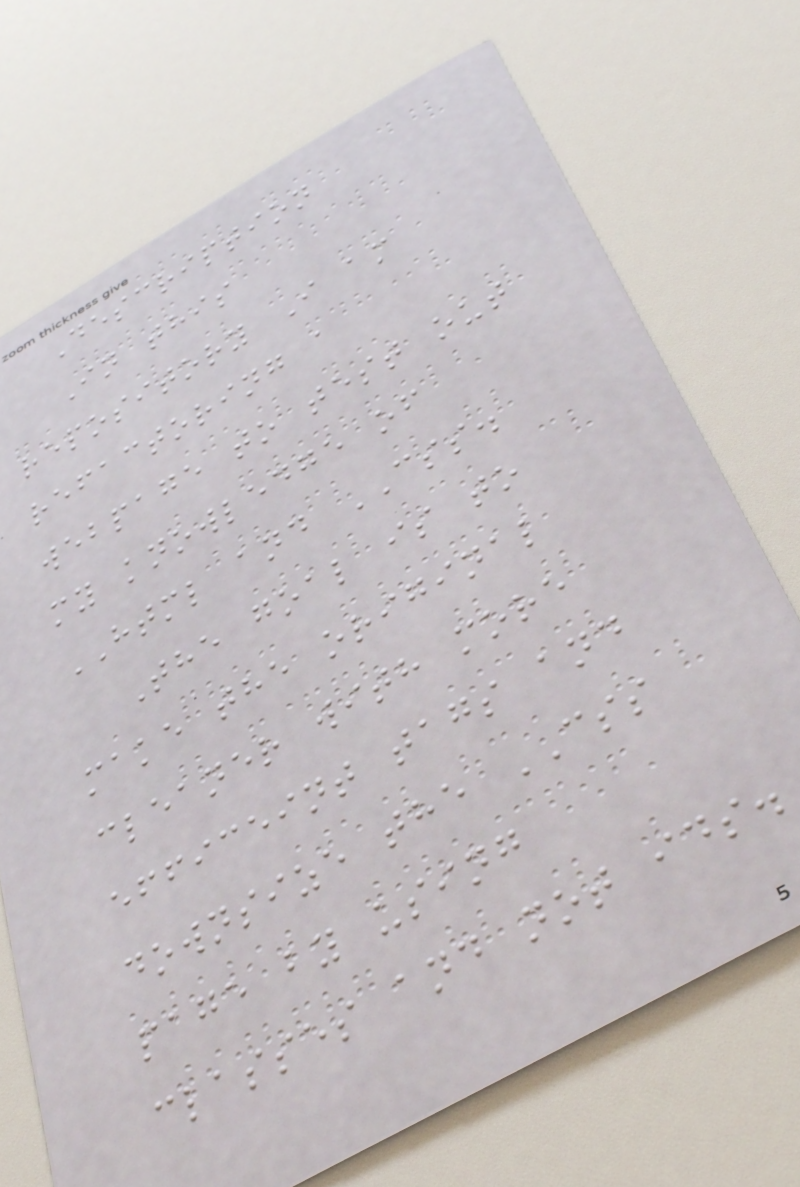Description
In this
repository I am
refactoring a
webpage to test out
my knowledge of
HTML and CSS.
The goal is to
make the original
cleaner with more
efficeint tags and
downsize the CSS
page by using
classes and not ids.
